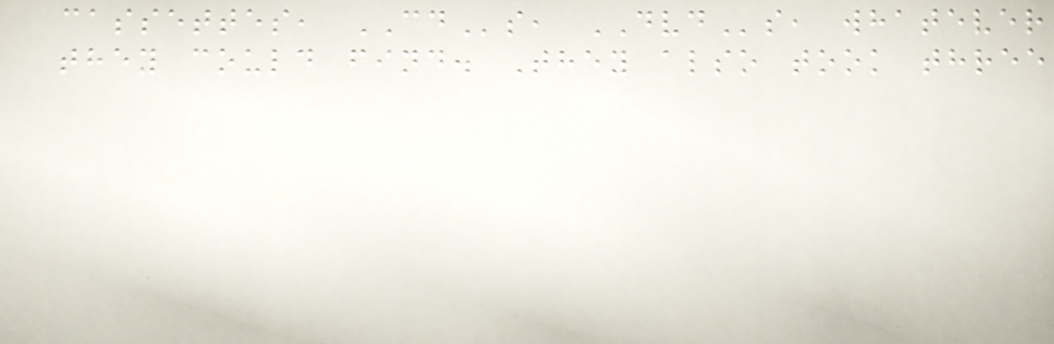cassettes, CDs, DVDs, whatever
they could find. They also took three
